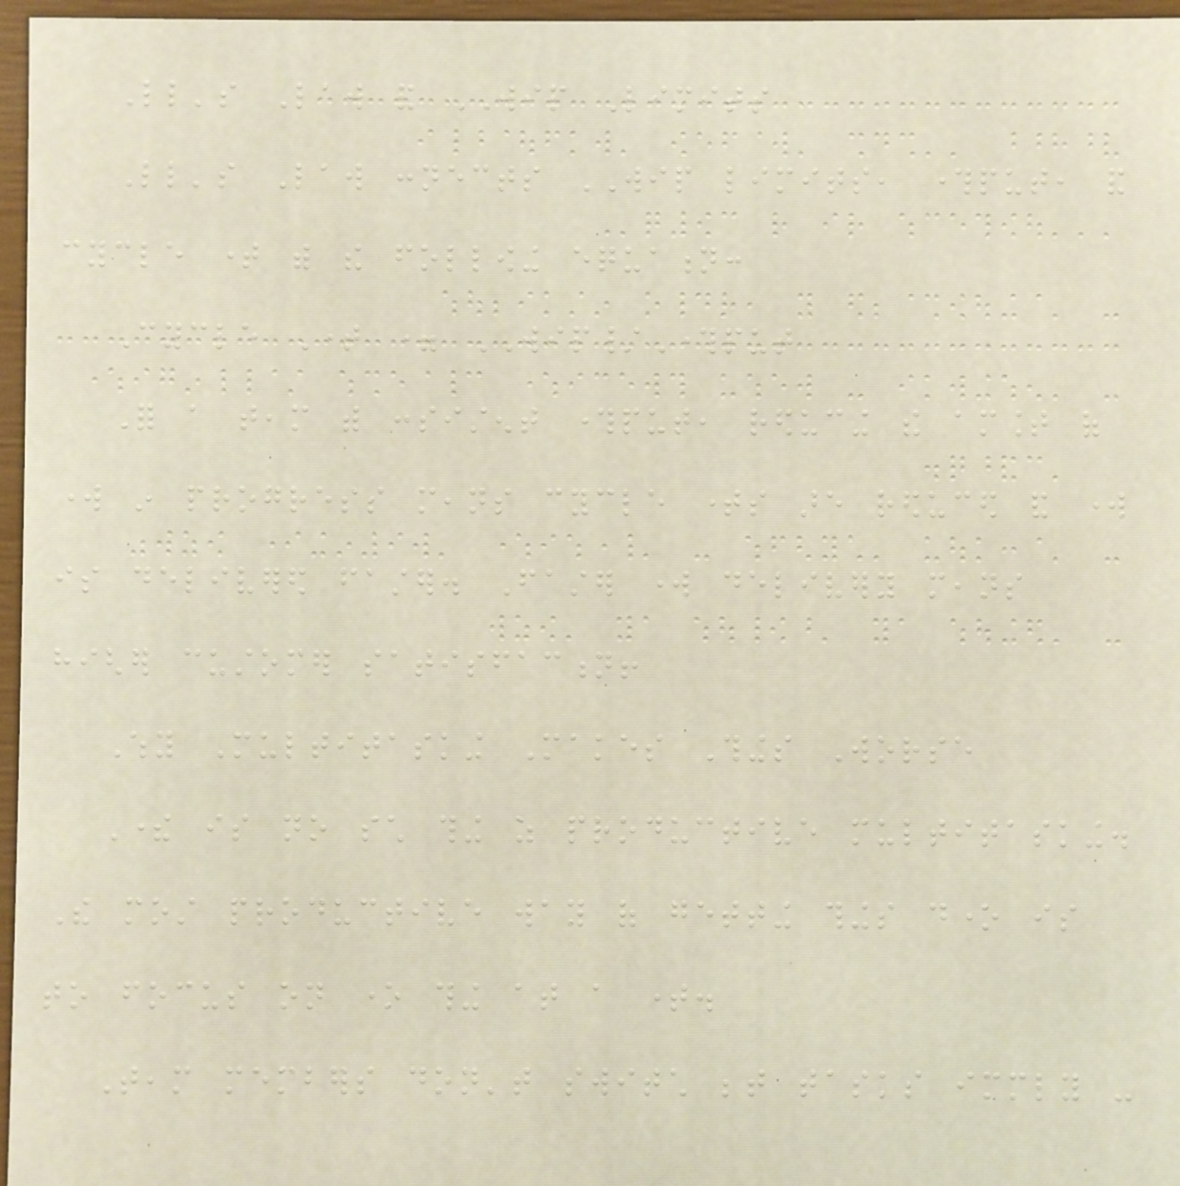Little's Law and WIP Limits
Little's Law connects WIP limits, throughput, and
cycle time with the following equation:
Cycle Time = WIP/Throughput
For a team with consistent throughput, reducing the amount of
work in progress means cycle times are reduced and work
is delivered faster. Faster work delivery means
higher customer satisfaction!
Why Multitasking Makes Things Worse
There is no such thing as productive multitasking.
The most productive way of getting things done is
to focus on one thing at a time.
Team members don't switch between tasks immediately -
